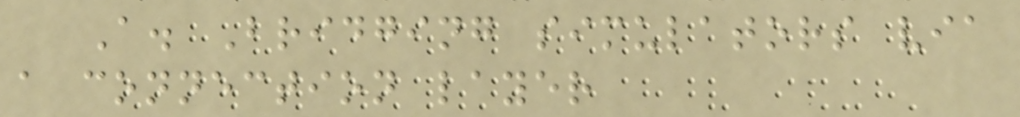A. Bridging simulators via
a connection layer
